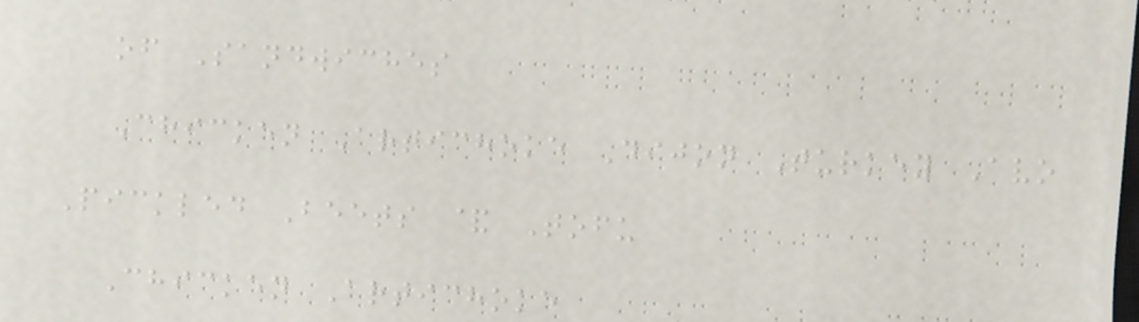of Sandwiches
Chicken Artichoke Dijon Turkey Avo
Pickled Beets & Tofu
Chicken Artichoke
